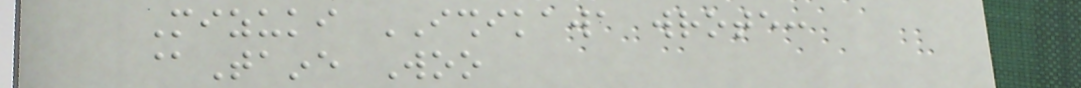Mizuki ISHIKAWA wrote:
@Taine Woo
